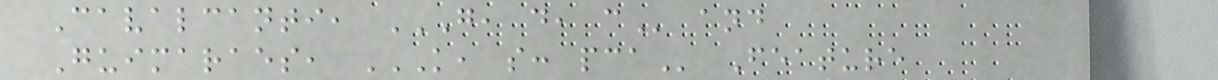Cavalcanti, G, D, C and
Guimaraes, K, S: PCA Feature
